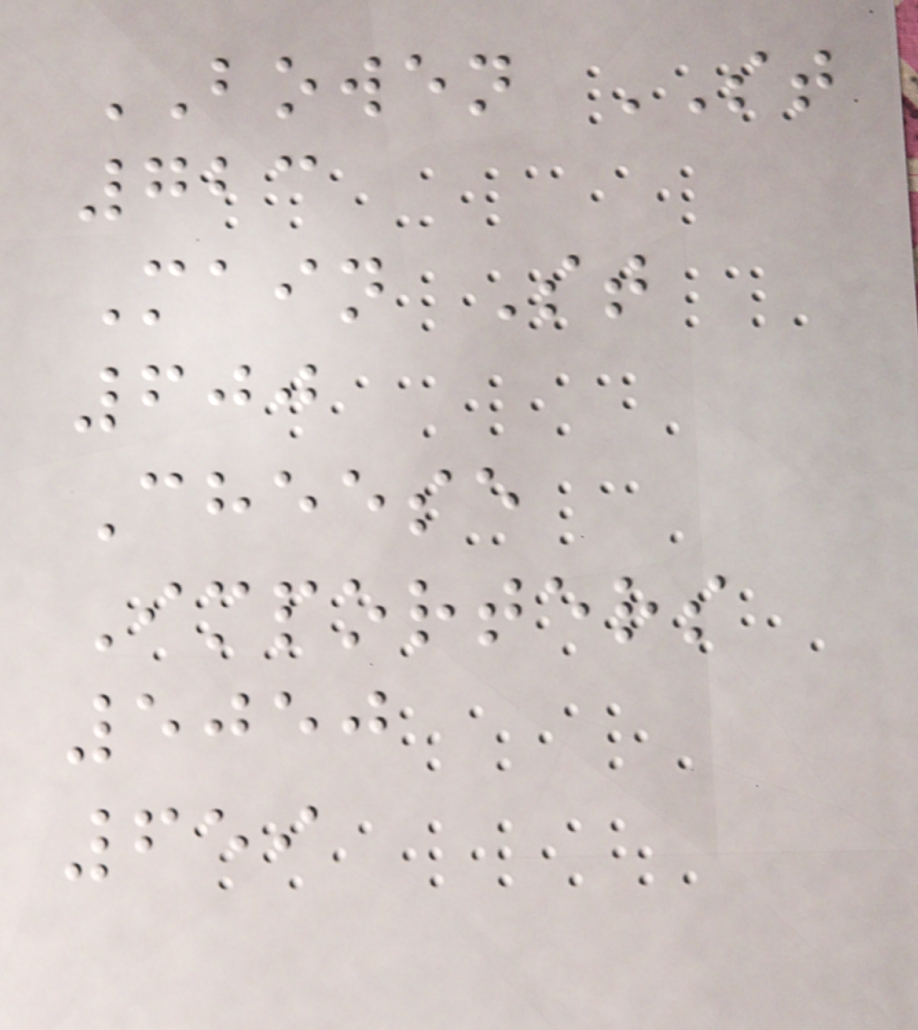BOWEN ST
723
Main St
600
Cheese
Importers
5050
659
